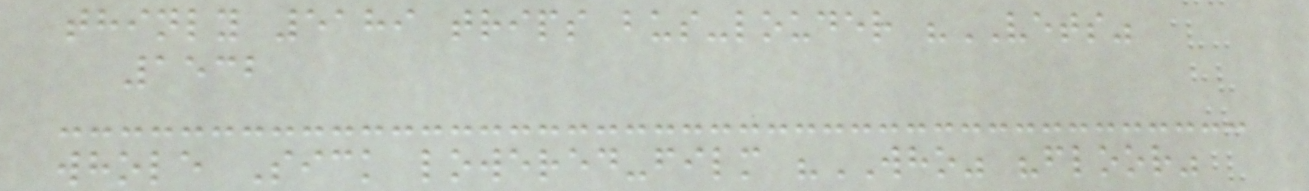thinly 5189 trips bus-louder "VETS"
1532
whole Sick lowered-film "WHO" "floor"
